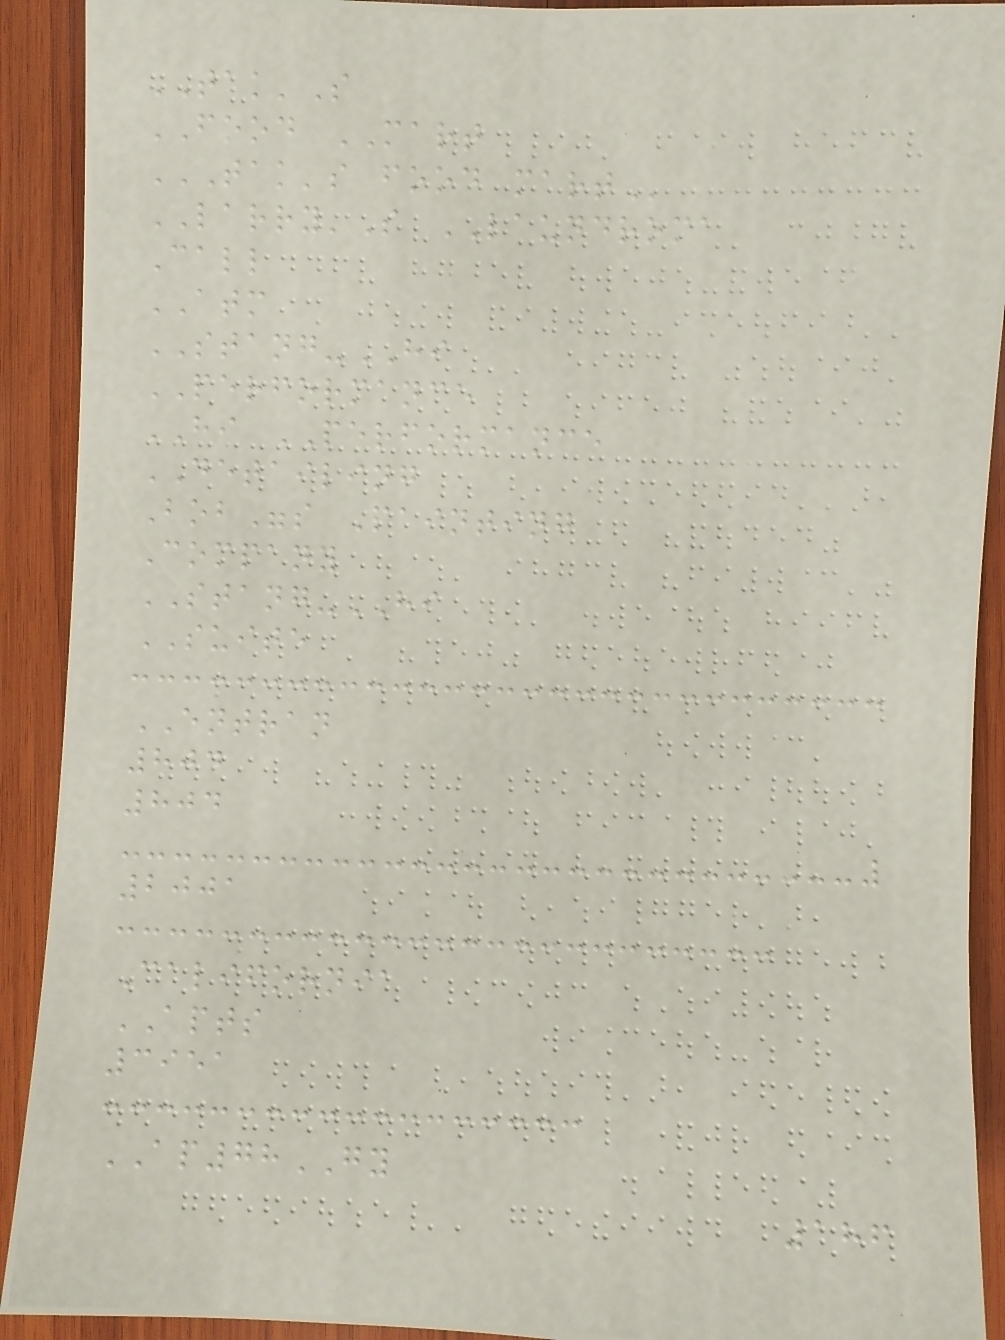TAK'S
FOOD MART
TAK'S FOOD MART
LARRY'S LAUNDROMA
Call
ATM
STANG-HI
PERFORMANCE
HI PERFORMANCE
DETAILING
Bob"s Painting
Company
STANG-HI
SUITE
ENTRAN
804
804
2001
California
APTS
3951
AP78GY
186
